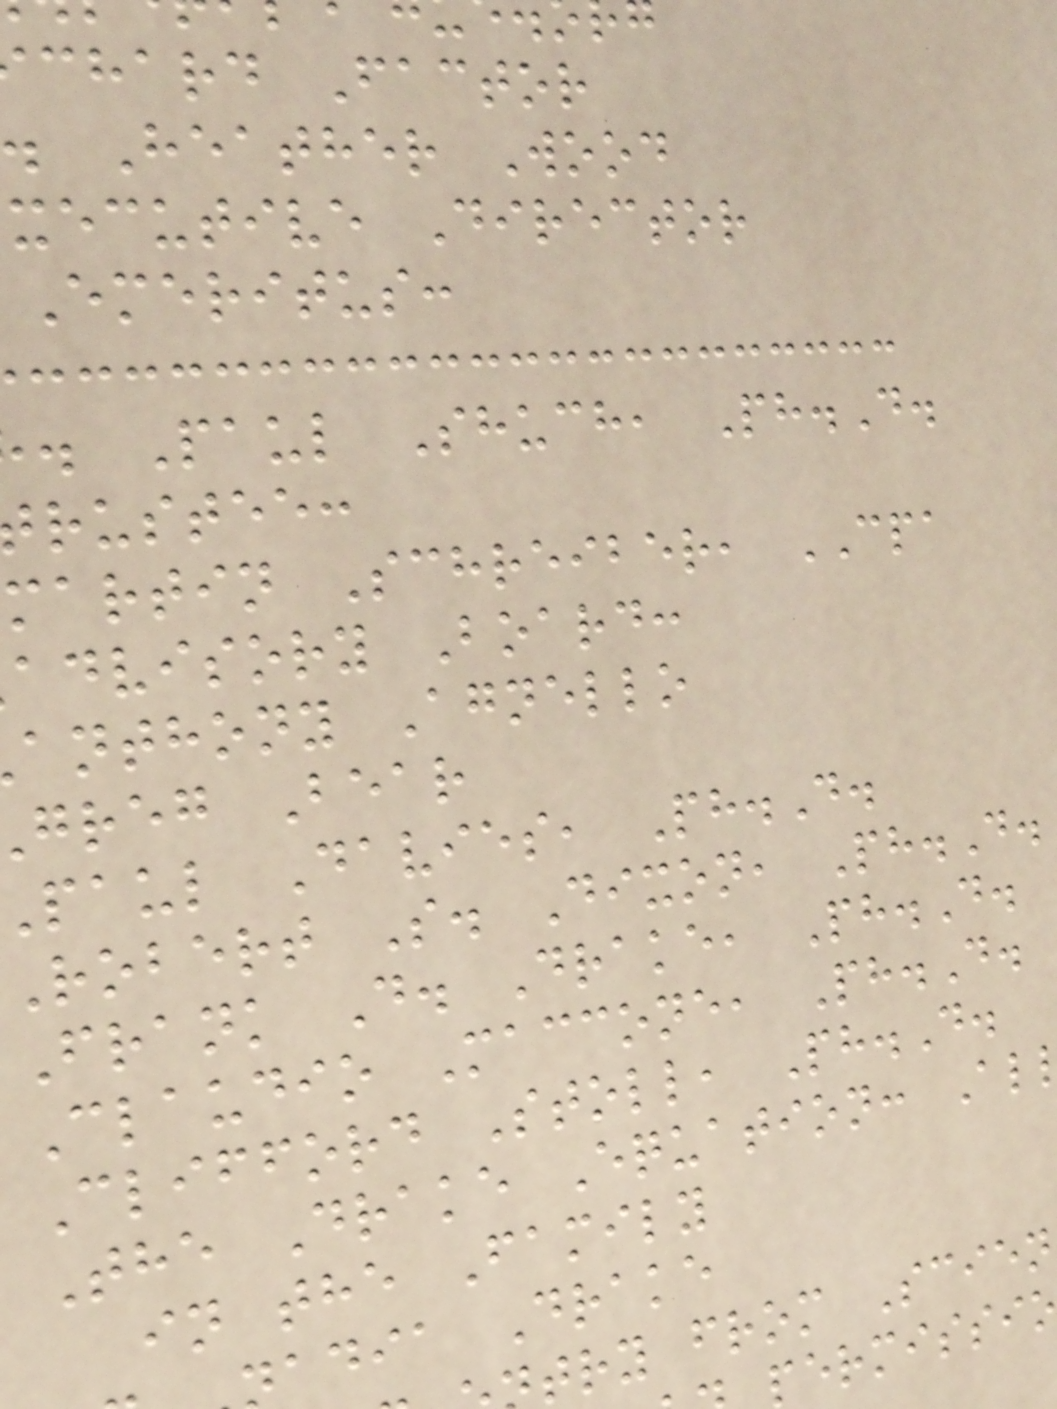chard Factor
Heather Wood
xecutive Director
Emeritus:
. Paul Shuch, Ph.D.
rustee:
martin Schreiber, CPA
advisory Board:
anthony Agnello
greg Bear
paul Davies, Ph.D.
Robert S. Dixon, Ph.D.
Frank D. Drake, Ph.D.
Claudio Maccone, Ph.D.
Clifford Stoll, Ph.D.
The Drake Equation: Al
in the Family
adia Drake
try from Scien
permissi
